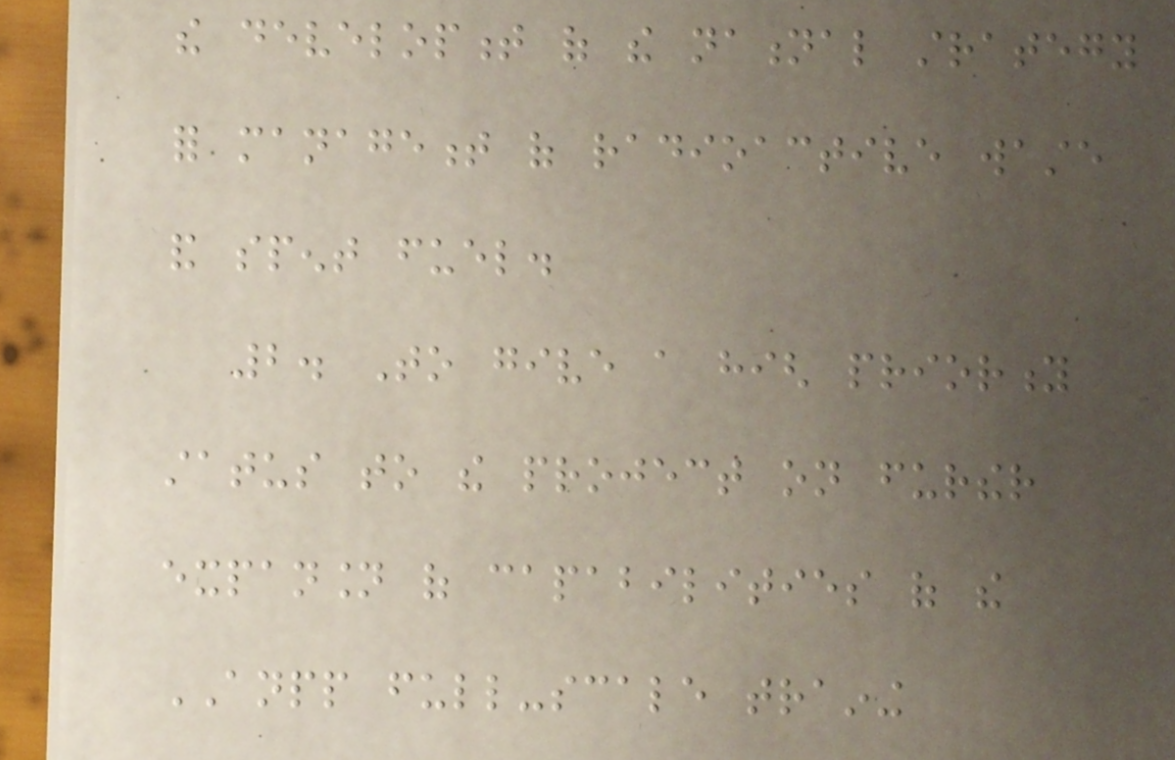the development of the national strategy
for management of radioactive waste
and spent fuel.
2. To give a high priority
status to the project on further
expansion of capabilities of the
ANPP full-scale training
